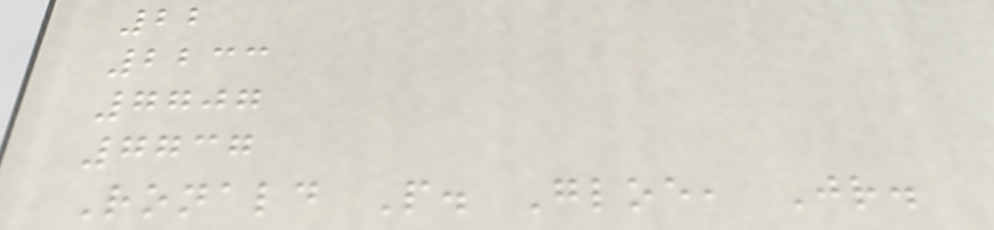22
2233
7707
7737
Ronald P. Gloe, Jr.
